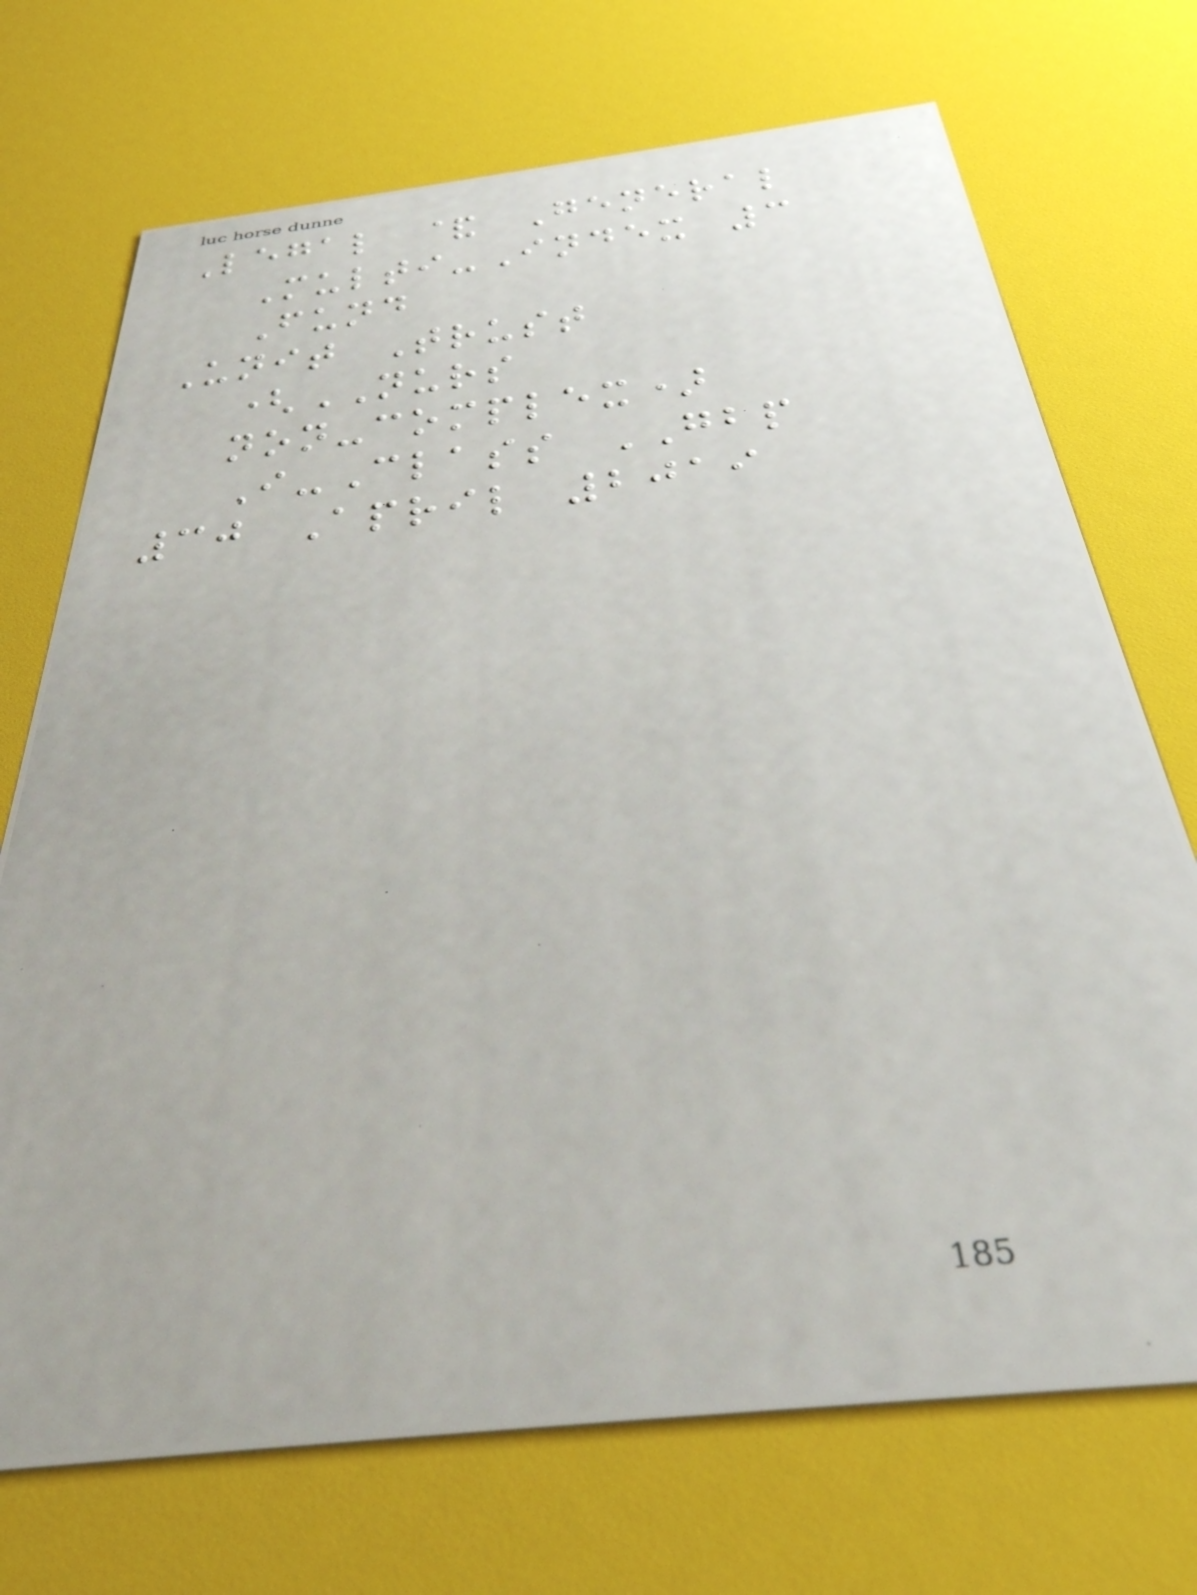Legal & General
Multi-Index 3
Fund
Unit Trust
(NURS
non-complex)
I-Class GBP
30 April 2019
